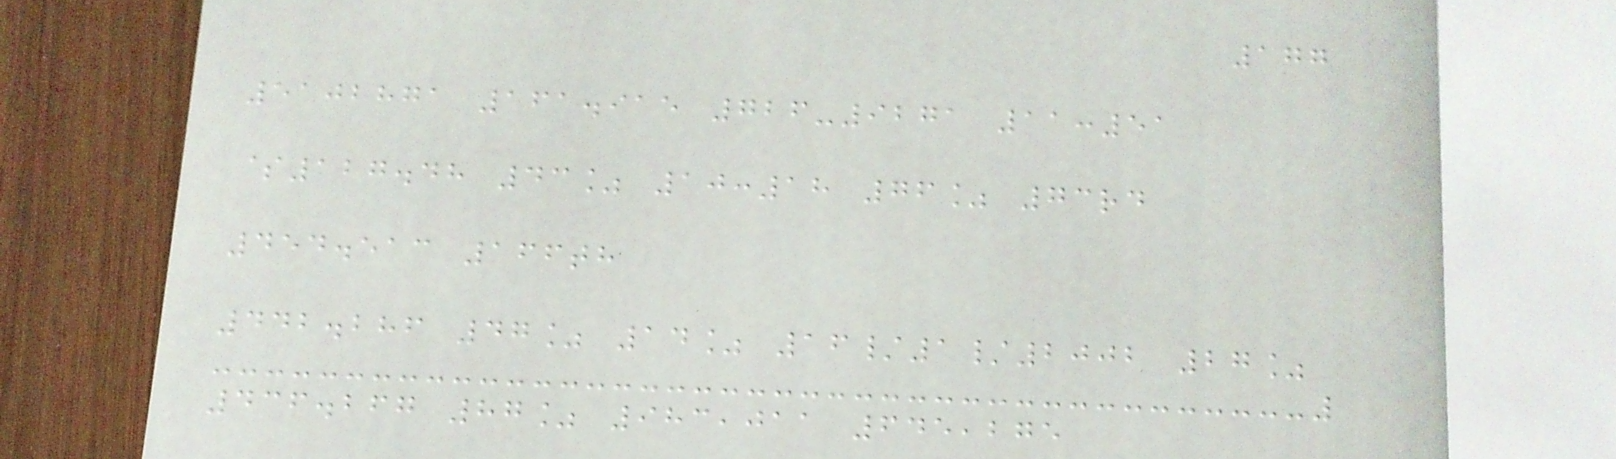177
5102871 161.915 726-9271 11:51
$127.48 43% 10:18 76% 73rd
454.513 166th
442.286 47% 14% 16/1/2002 27%
436.267 87% 983,011 645,275
